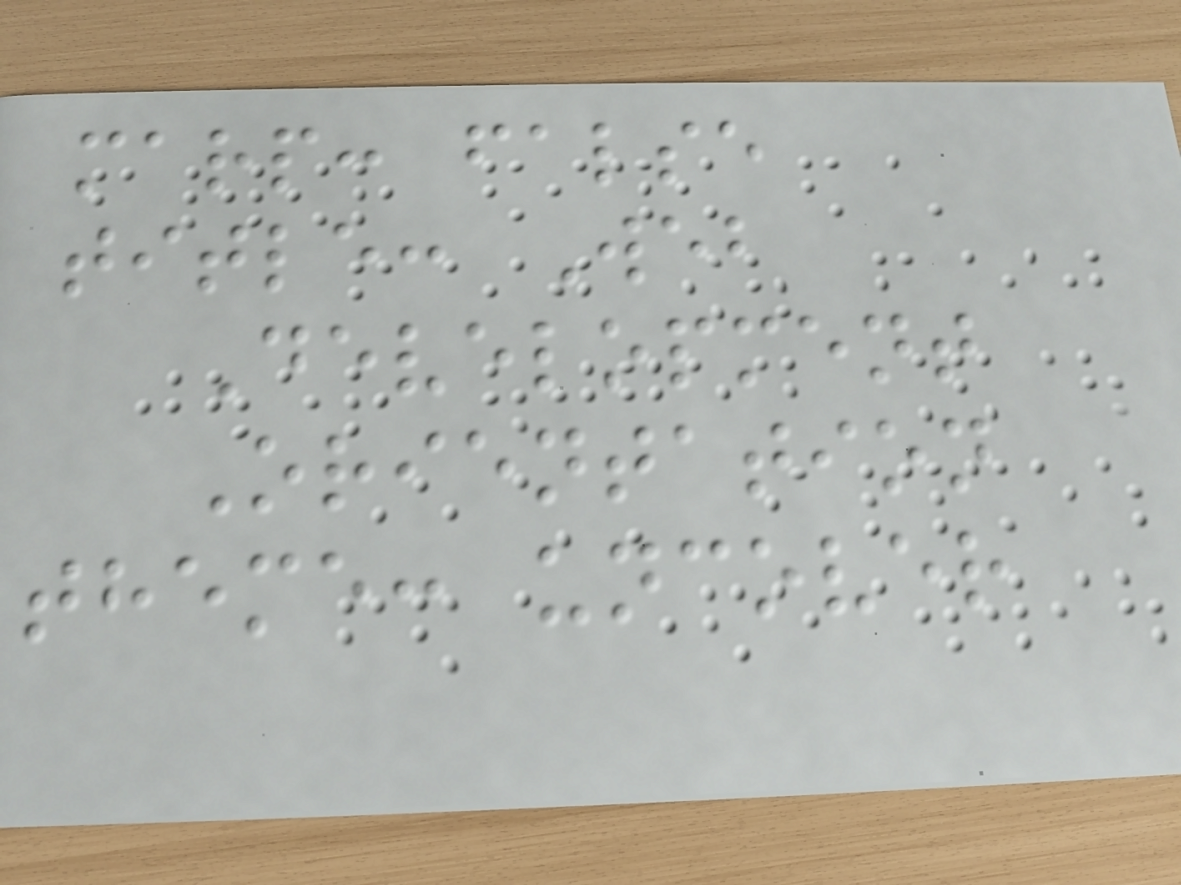marp: false
title: Web
Development
Orientation
theme: uncover
